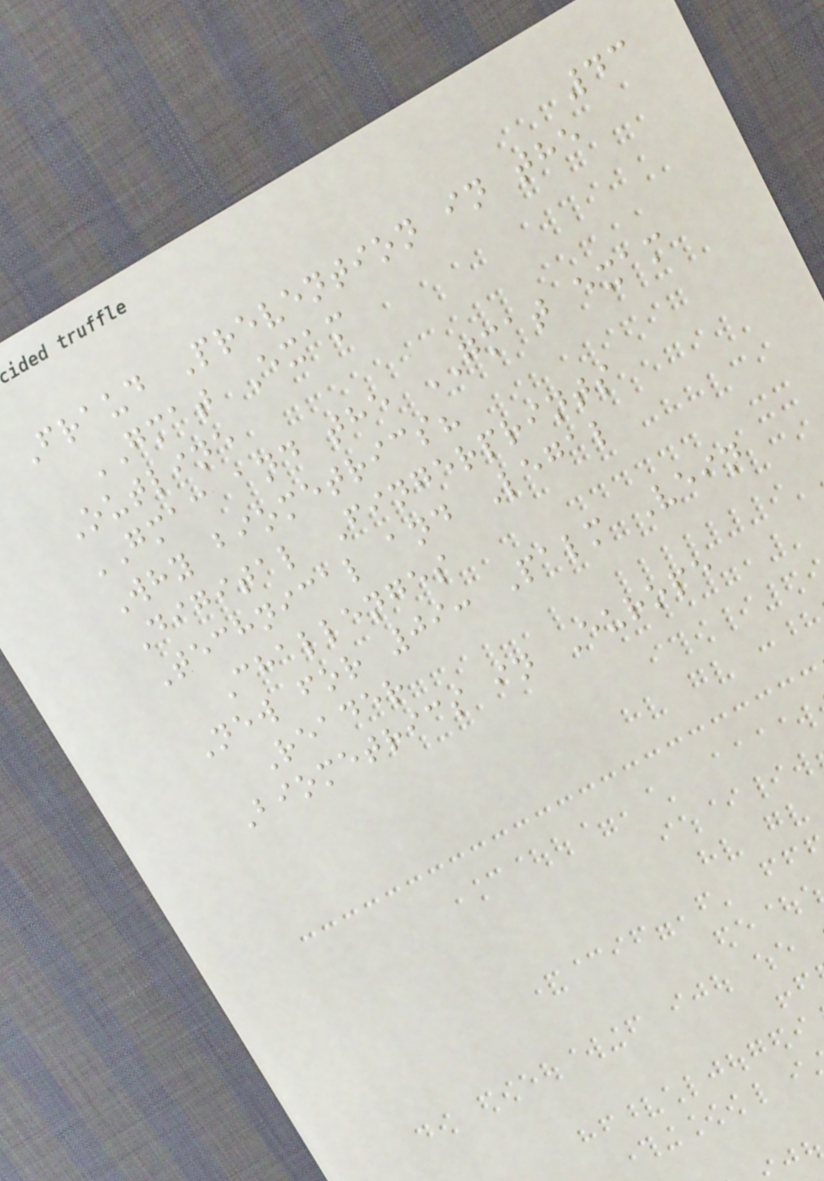43
Fraud Prevention in the
GMAT Exam
Outline
GMAC and the GMAT exam
Why biometrics?
Digital Fingerprints
Technical and Legal
Challenges
New for 09: Palm Vein
Reader
Biometrics in Europe
